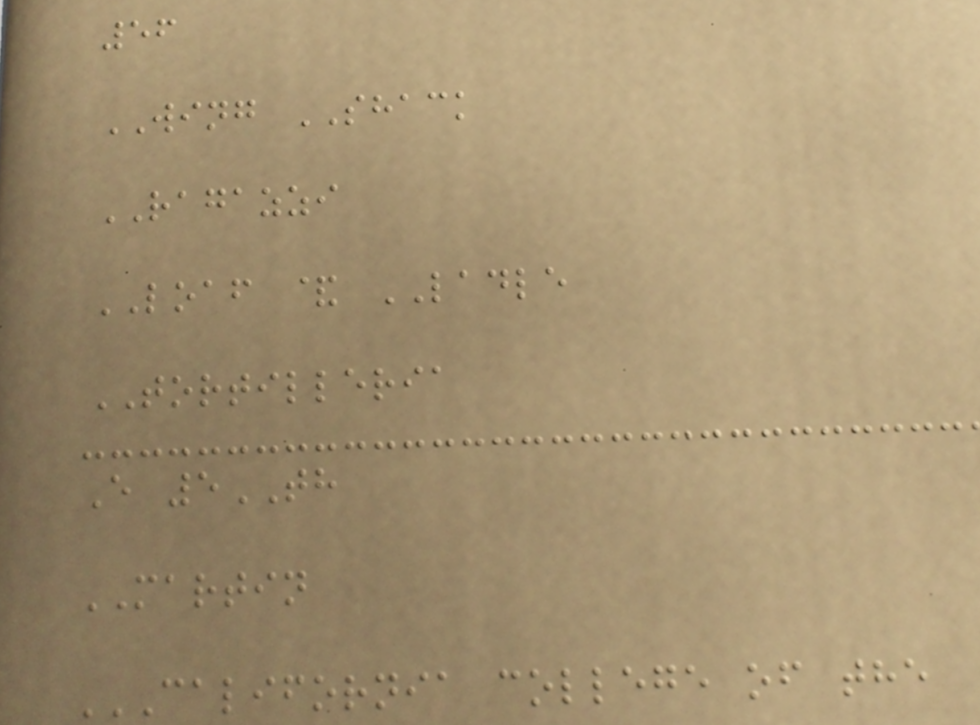56
WING SHACK
RAGAZZI
LOAF & LADLE
TORTILLERIA
E 5TH
MARTIN
CALIFORNIA COLLEGE OF THE
